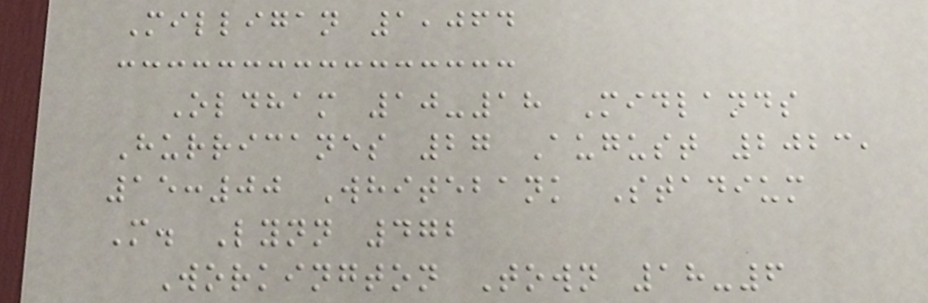Milligan 1,064
Oldham 10-18 Midlands
Hurricanes 27 August 2023,
15:00 Whitebank Stadium
M. Lynn 472
Workington Town 18-6
